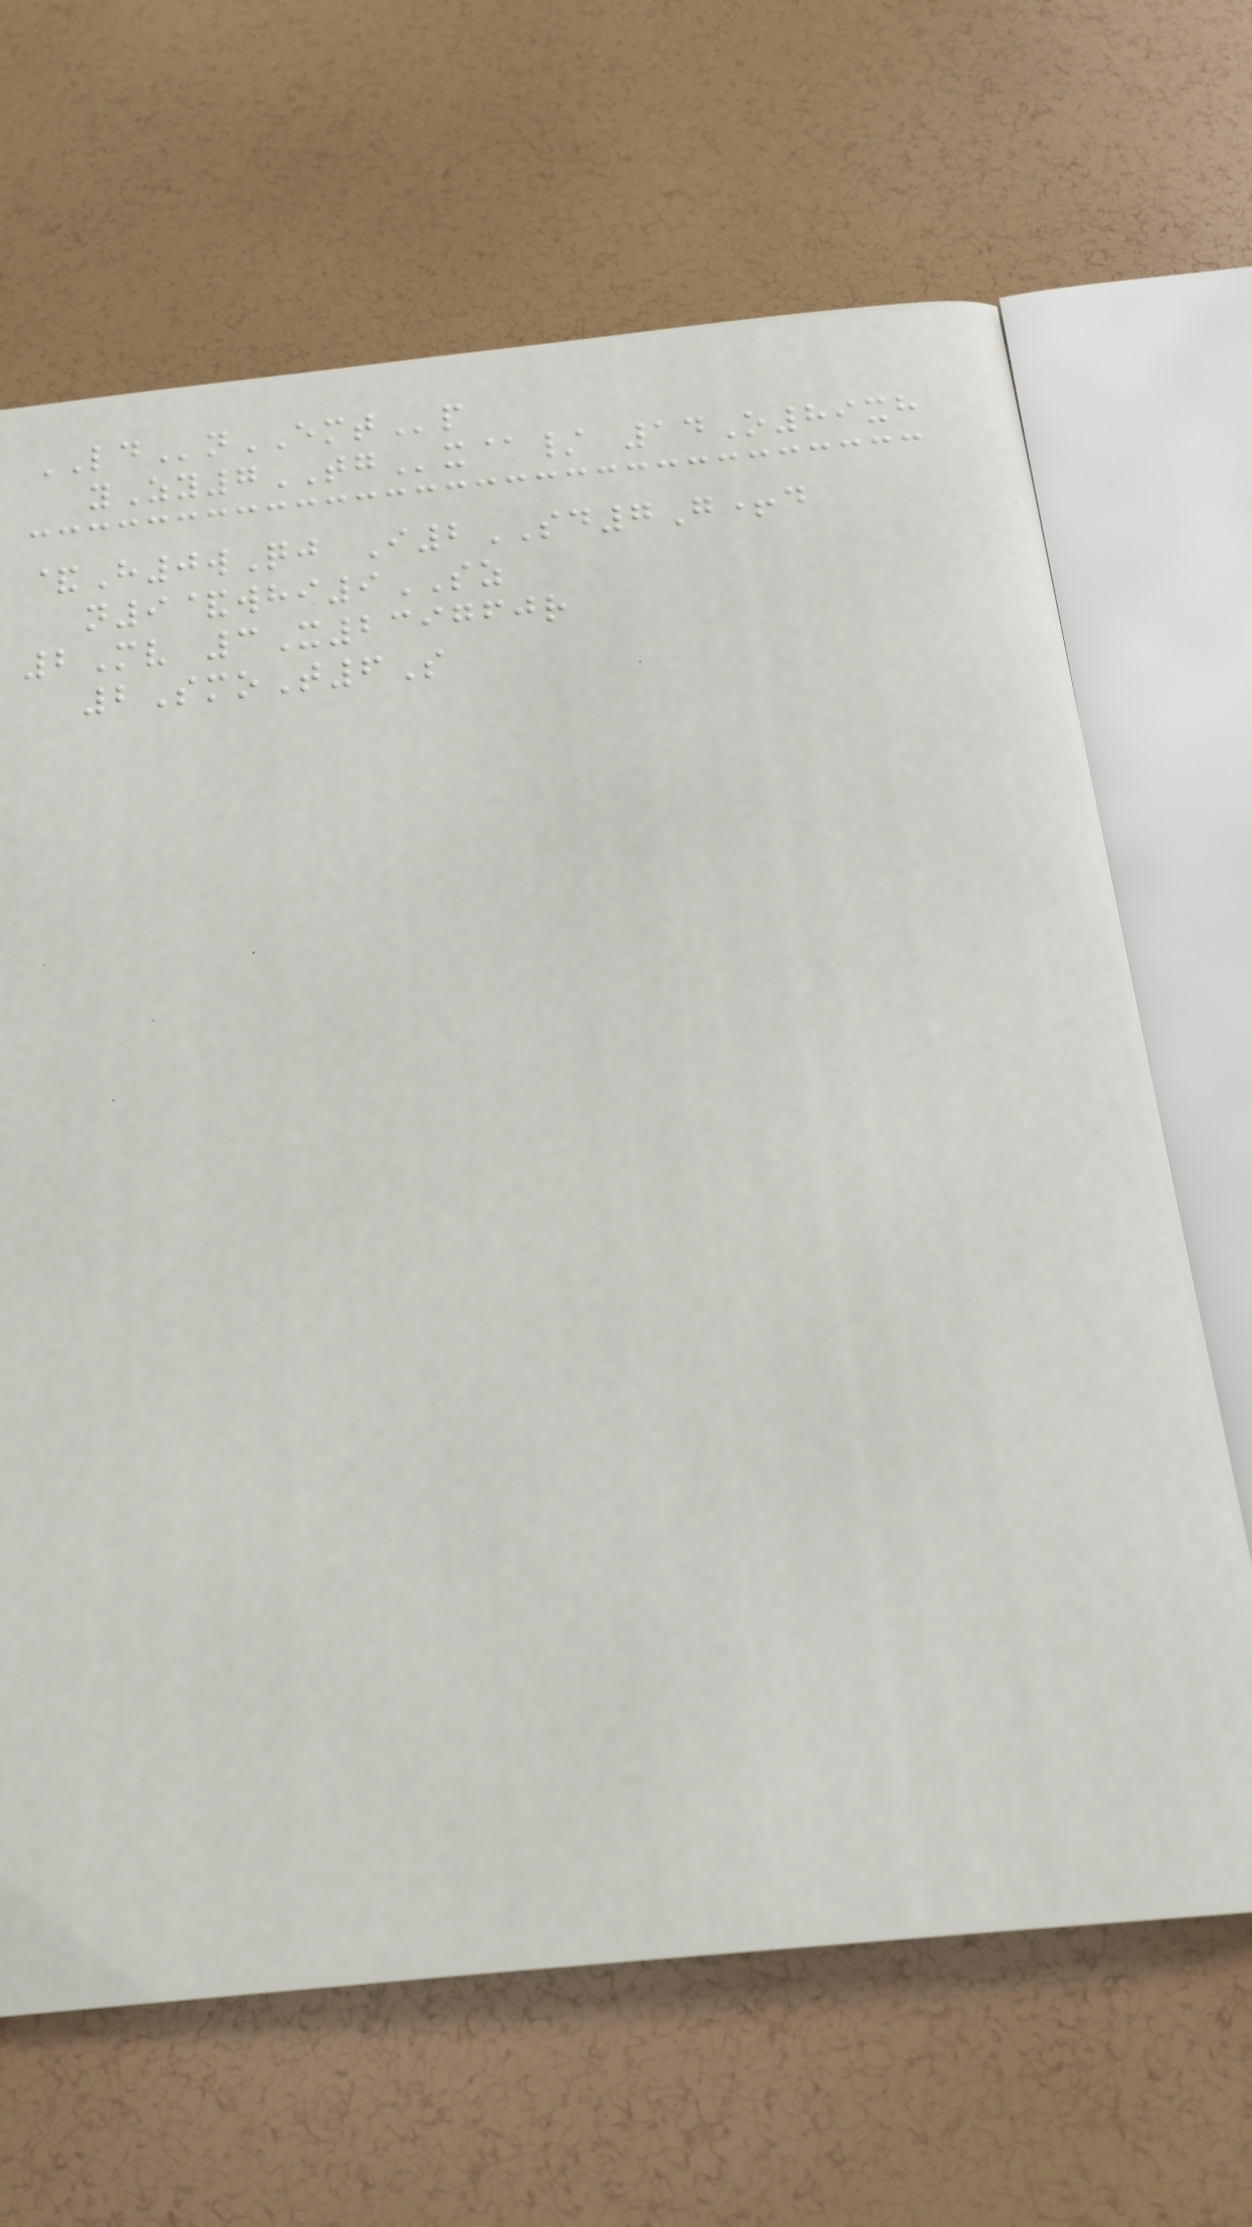LDnEMTp
yZy7TGx@/ 14O89xh
&H0wQj I2SD7G+d
n9&whi9SZ
2Mv 3X239760r
2SmoT6S
